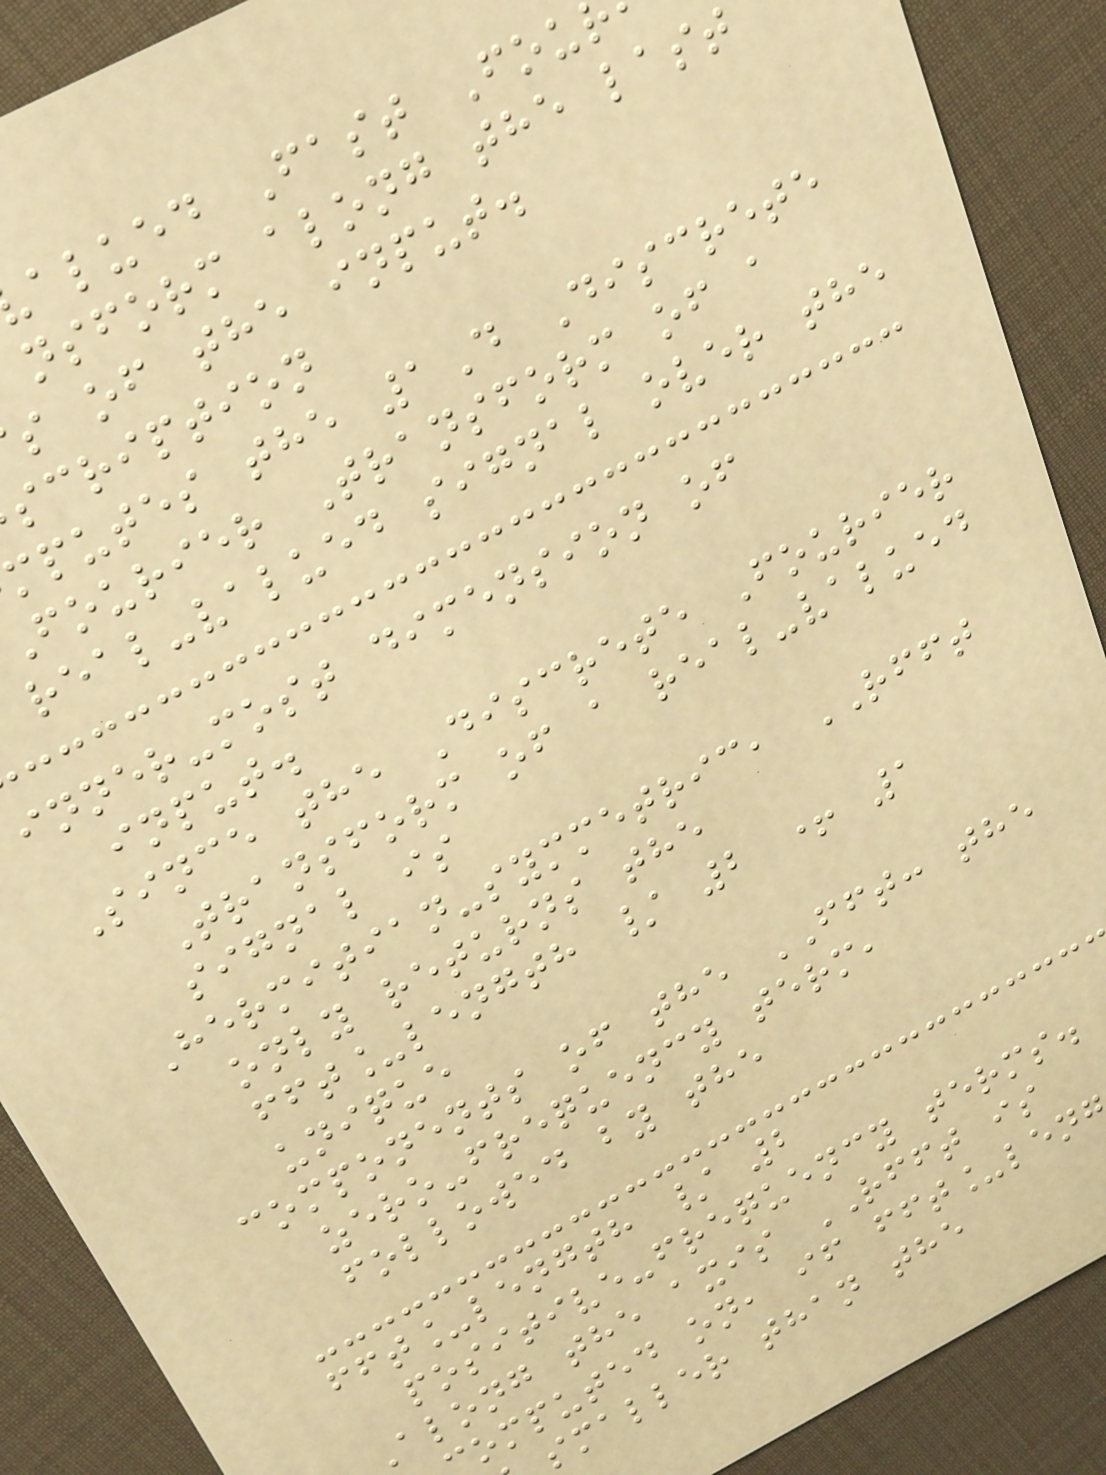alued Fast Fou
nsform along the last
s of the input.
scription
mputes the 1D Discrete
fourier Transform of a
real-valued signal over the
inner-most dimension of
input.
Since the Discrete Fourier
Transform of a real-valued
signal is
Hermitian-symmetric, RFFT
only returns the
fft_length / 2 + 1
unique
components of the FFT: the
zero-frequency term,
followed by the
fft_length / 2
positive-frequency terms.
along the axis RFFT is
omputed on, if fft_len
smaller than the
